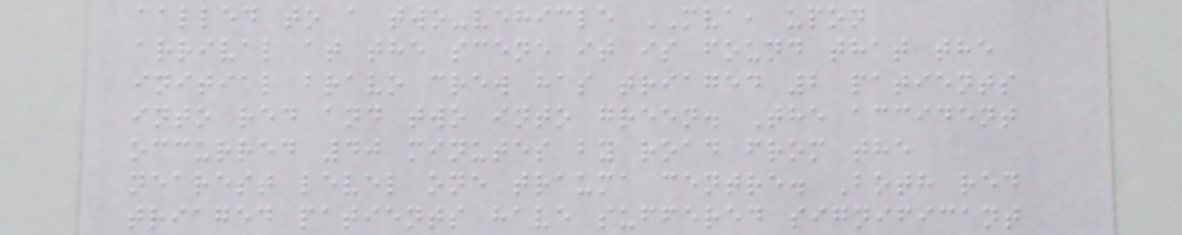called to a two-vehicle MVA, upon
arrival at the scene it is found that the
initial bravo crew has triaged 2 patients
into red and two into green. The accident
occurred 40 minutes by road from the
nearest level one trauma centre. Both red
triaged patients have suffered significant
